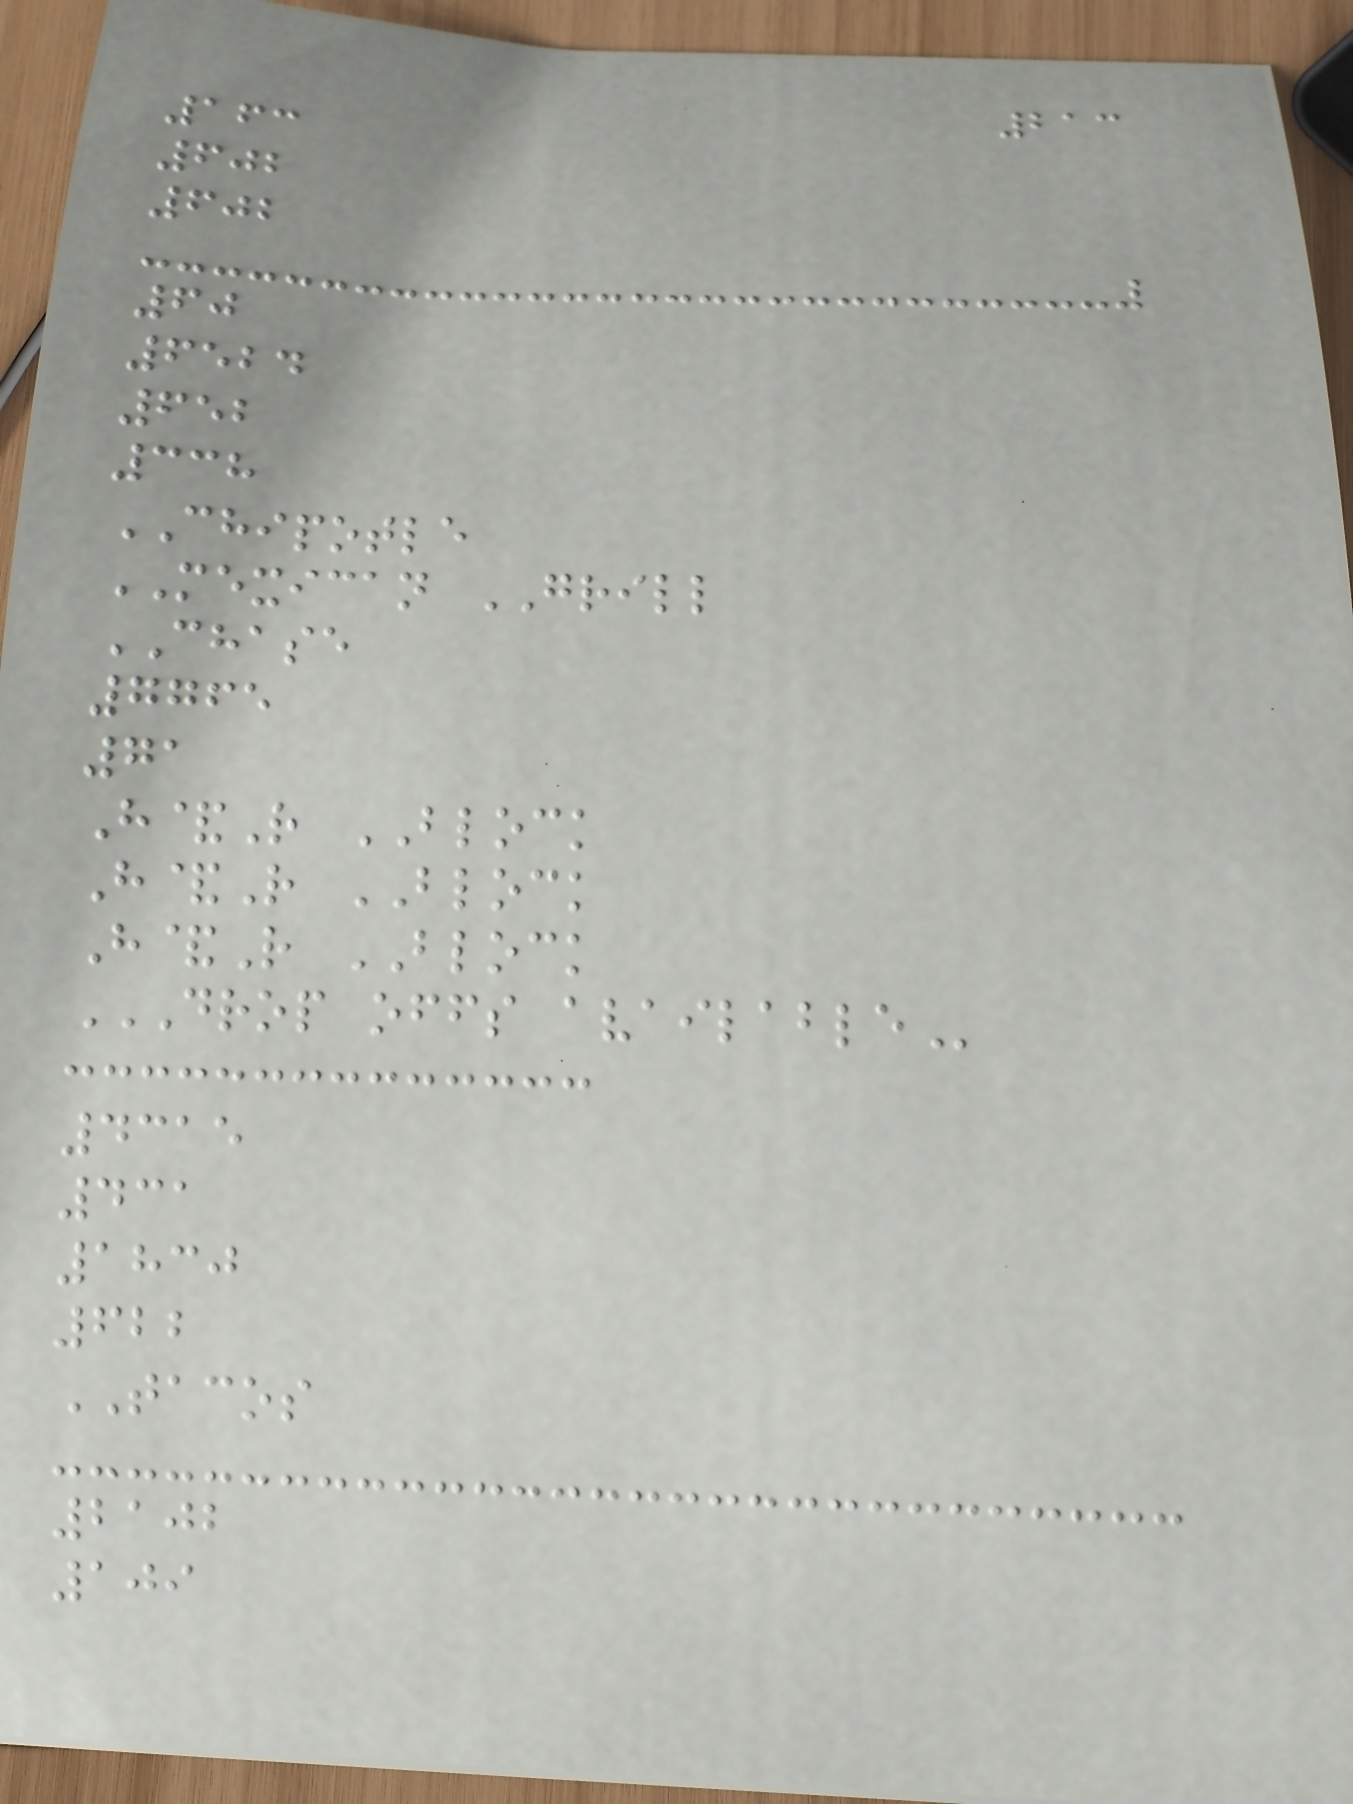213
163
602
602
60
6524
652
338
CHIPOTLE
MEXICAN GRILL
CHASE
7765
71
H&R BLOCK
H&R BLOCK
H&R BLOCK
DROP OFFS AVAILABLE
4315
431
1830
622
TACOS
2102
109
